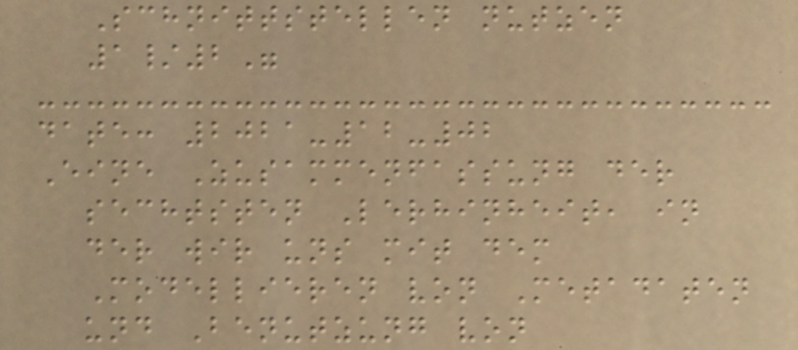Schnittstellen nutzen
1/2"
date: 2021-12-02
Eine Zusammenfassung der
sechtsten Lerhinheit, in
der wir uns mit dem
Modellieren von Metadaten
und Benutzung von
